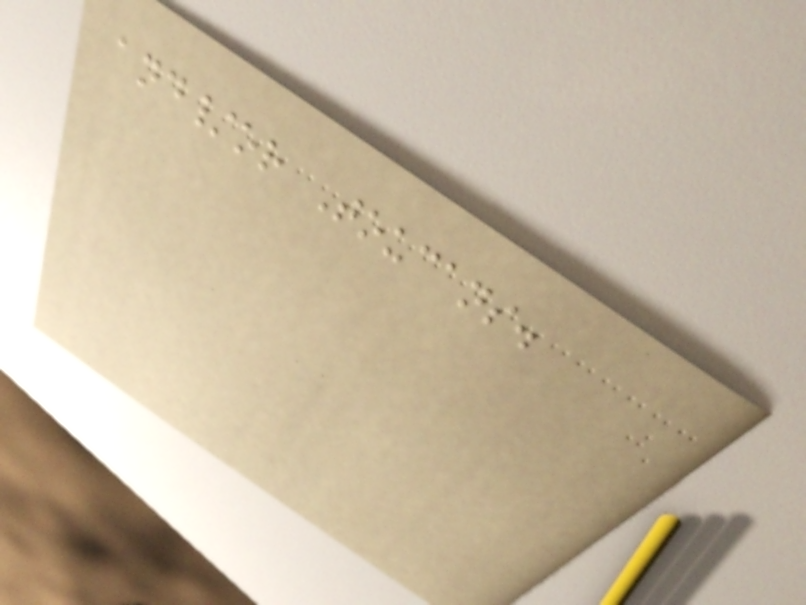and/or Toucans.
